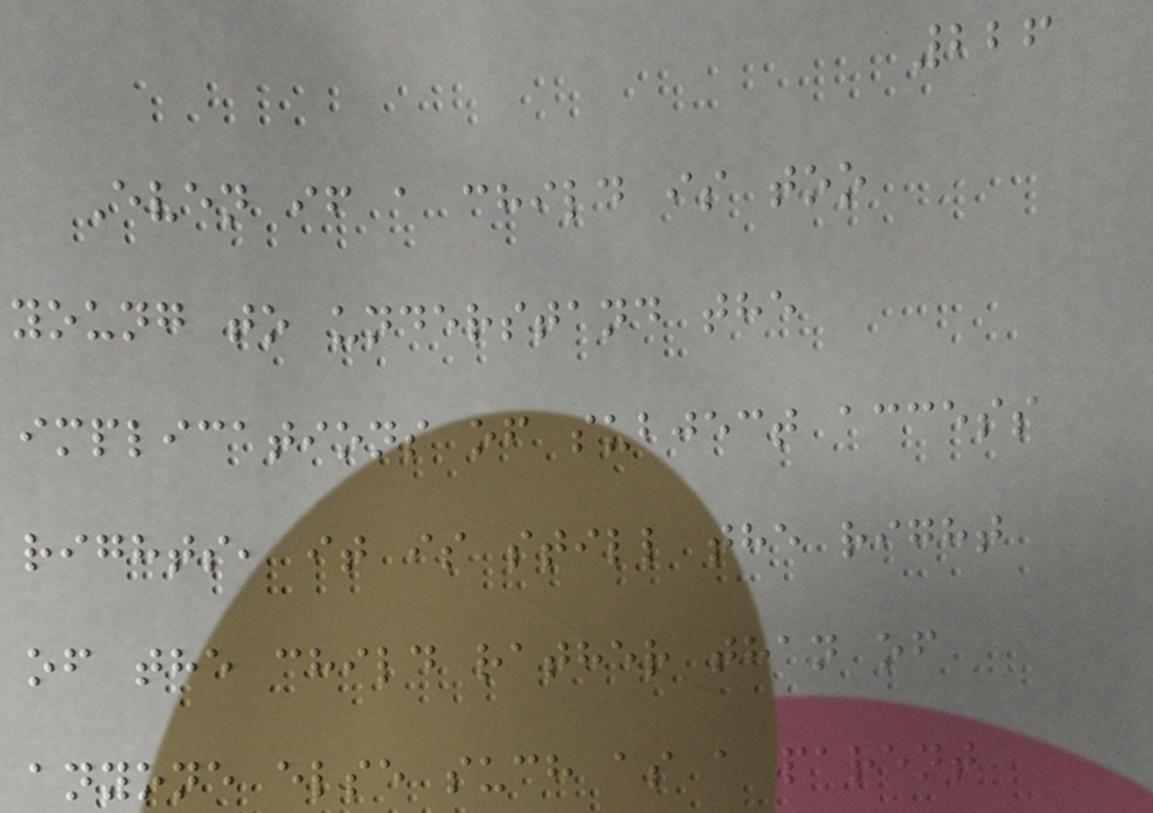226
Even if a child is too
young to understand the
implications of subject access
rights, it is still the right
of the child rather than of
anyone else such as a parent
